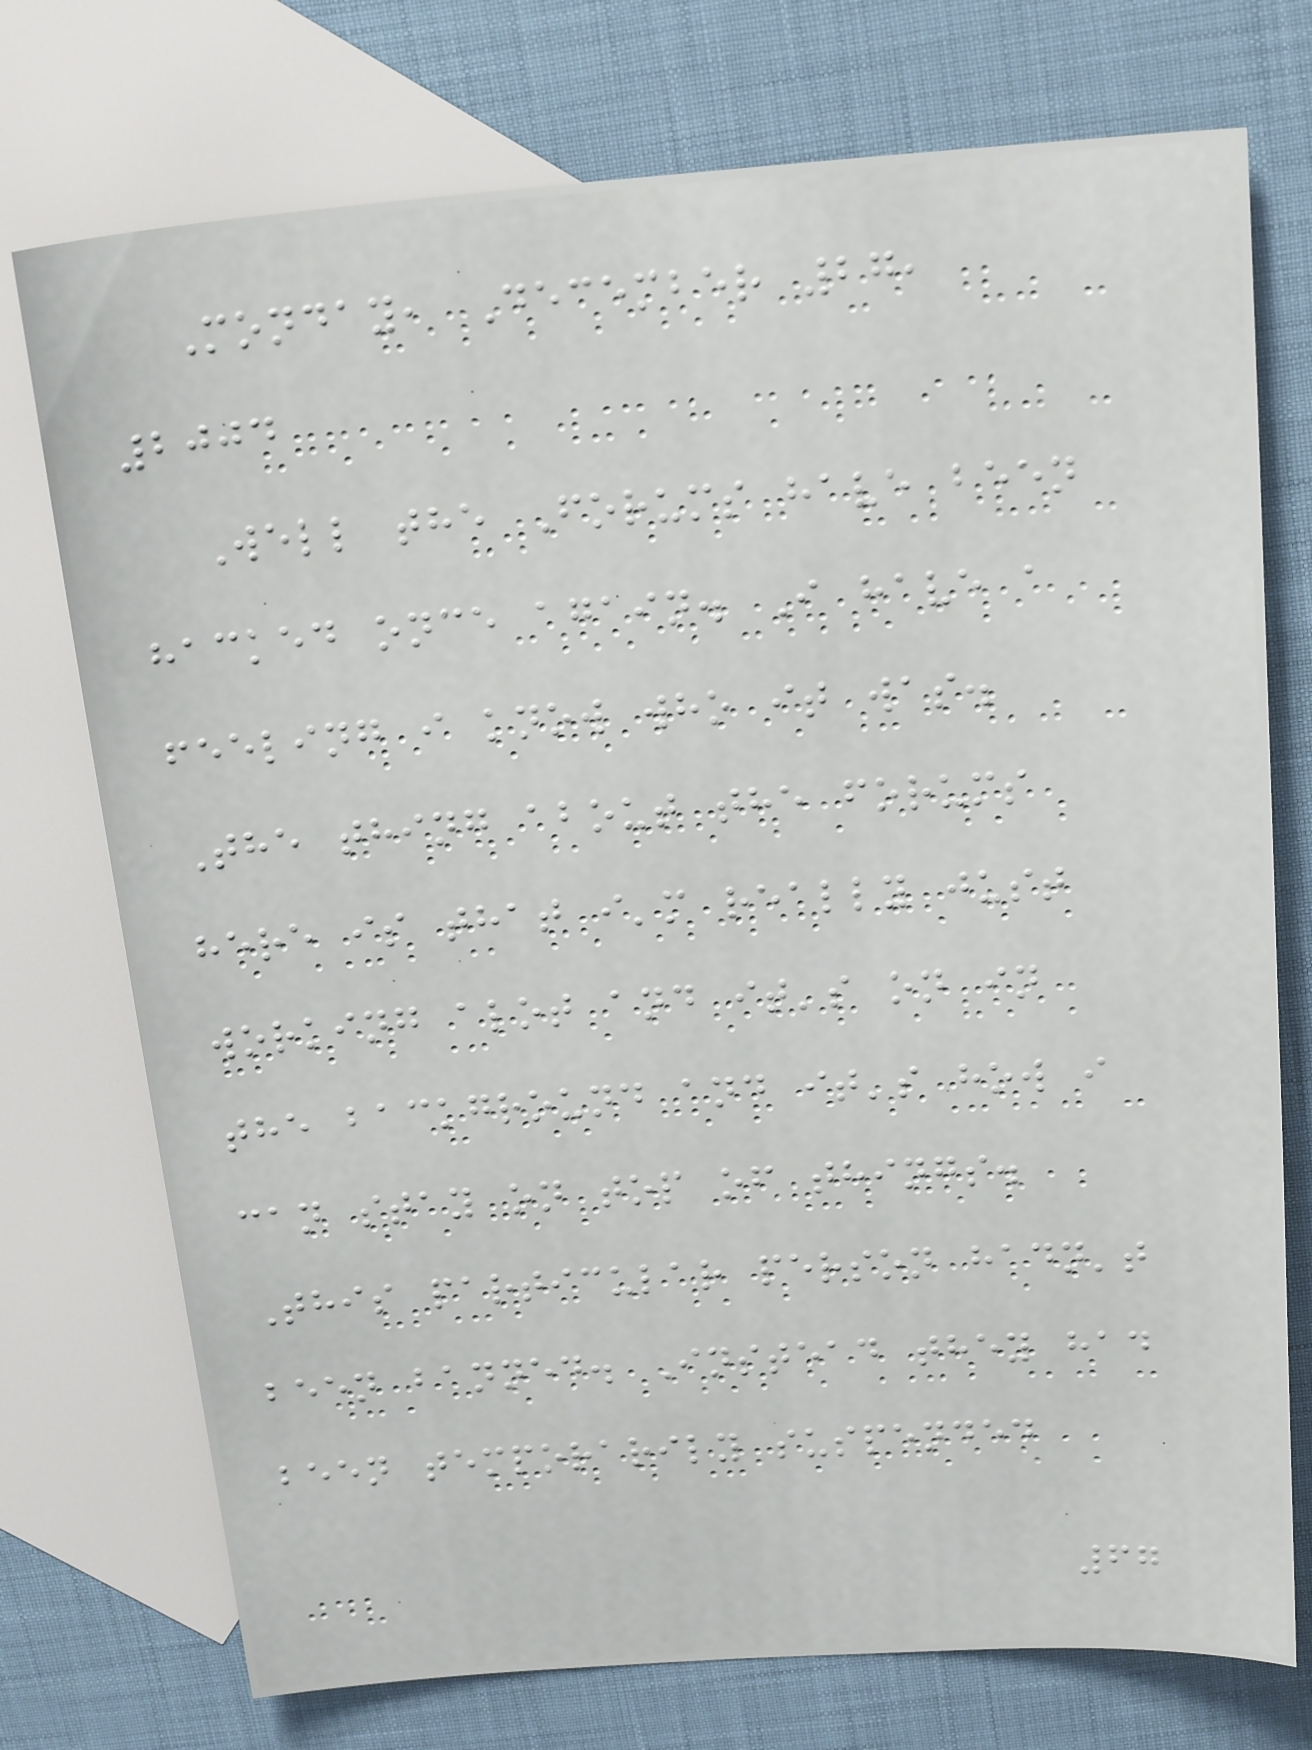Monday, December 27,
2004
Well the Forums have been
hacked once again. I have a
feeling i know who it was.
The thing about the forums
here is that i'm really just
working alot and it's on in
the background and it's how i
can stay on top of things.
This particular person hadn't
been banned. Instead they had
been temporarily suspended
67
